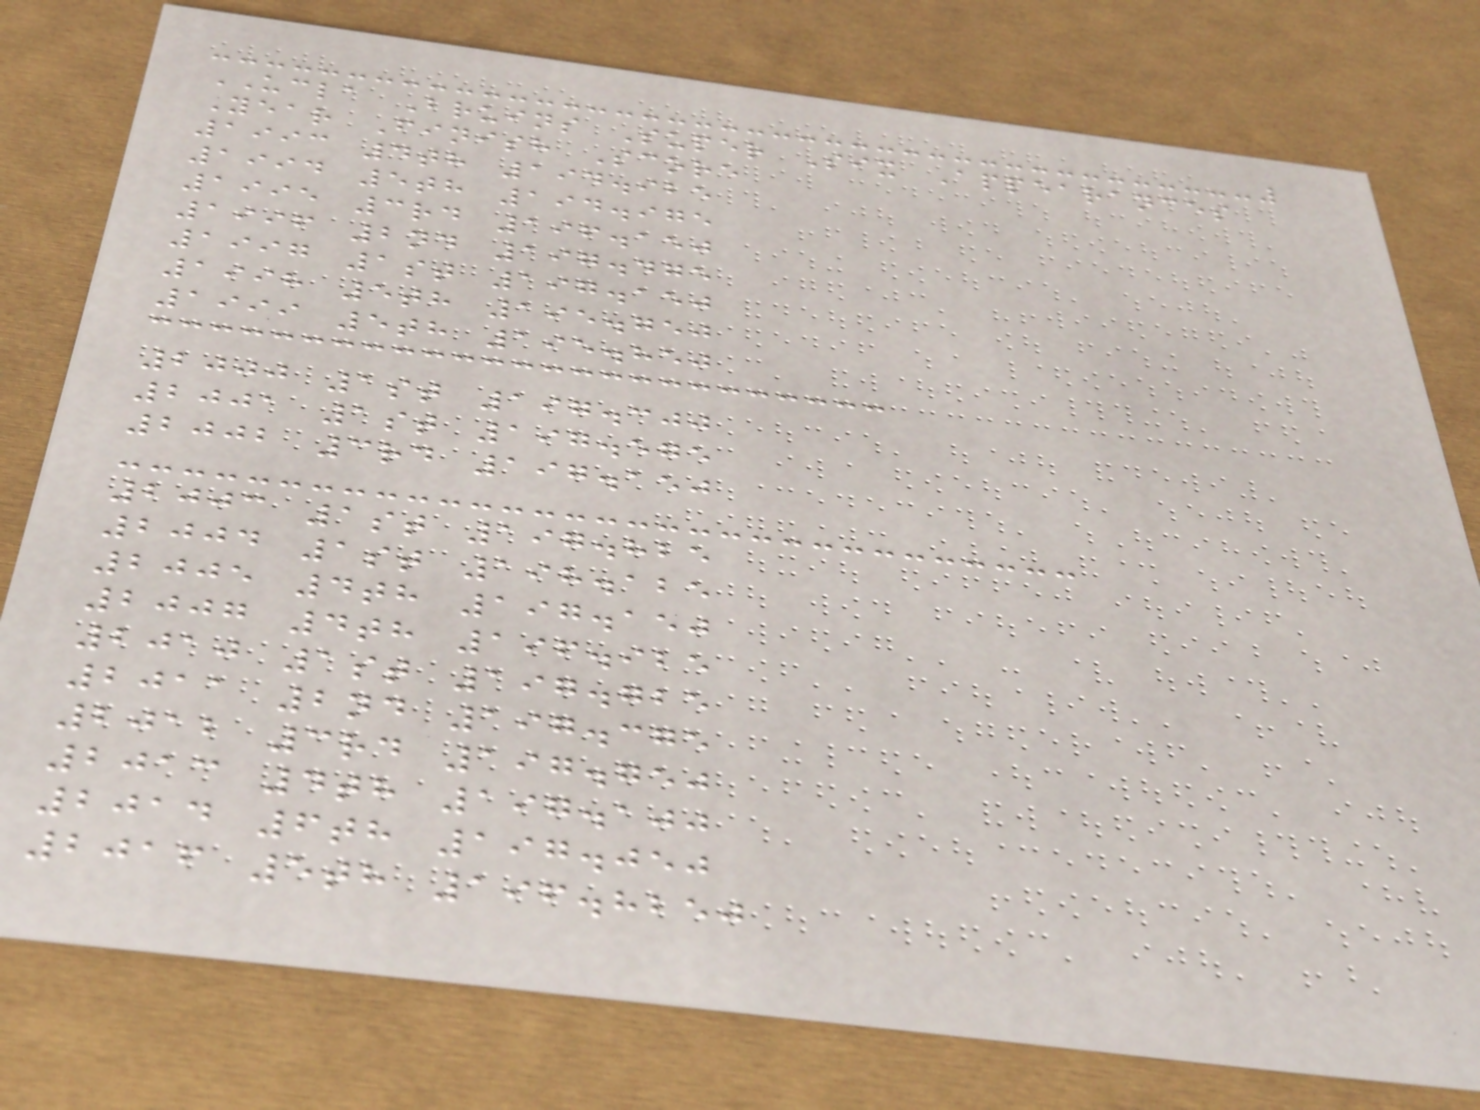UCLA Bruins Super Six Appearances
Year Finish Score
1993 4th 194.925
1994 5th 194.975
1995 3rd 196.150
1996 2nd 197.475
1997 1st 197.150
1998 5th 195.750
1999 5th 195.850
2000 1st 197.300
2001 1st 197.575
2002 3rd 197.150
2003 1st 197.825
2004 1st 198.125
2005 4th 197.150
2007 4th 196.925
2010 1st 197.725
2011 2nd 197.375
2012 3rd 197.750
2013 4th 197.100
2014 6th 197.050
2016 5th 196.8250
